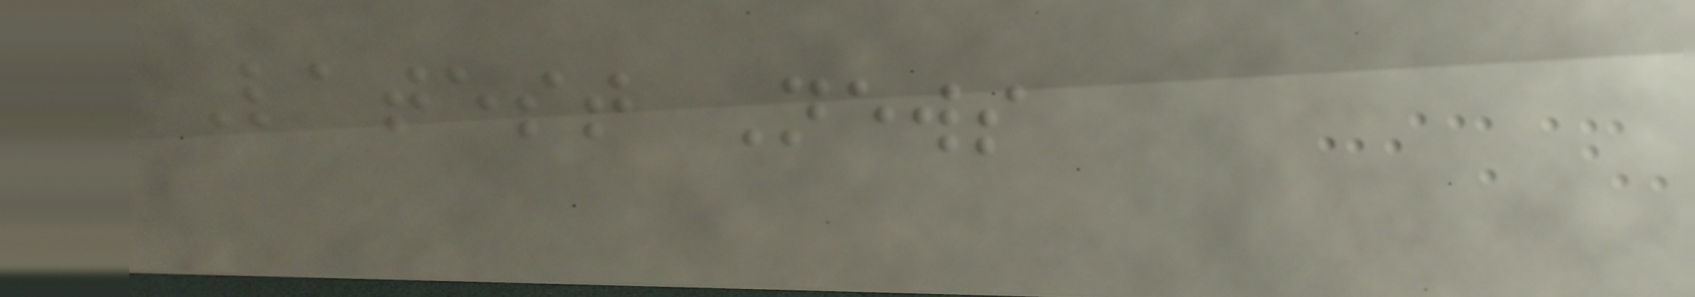Latest News
